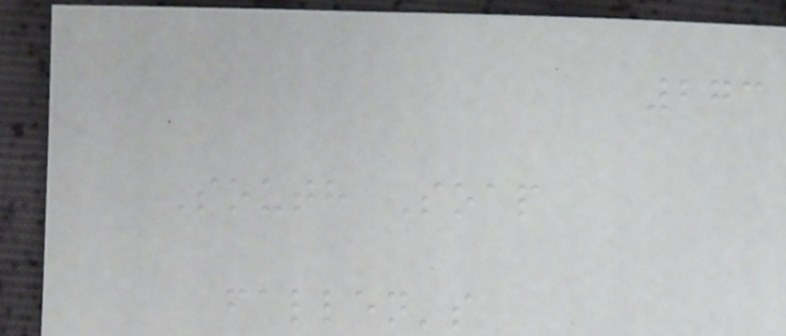273
South Soap
fallen's
